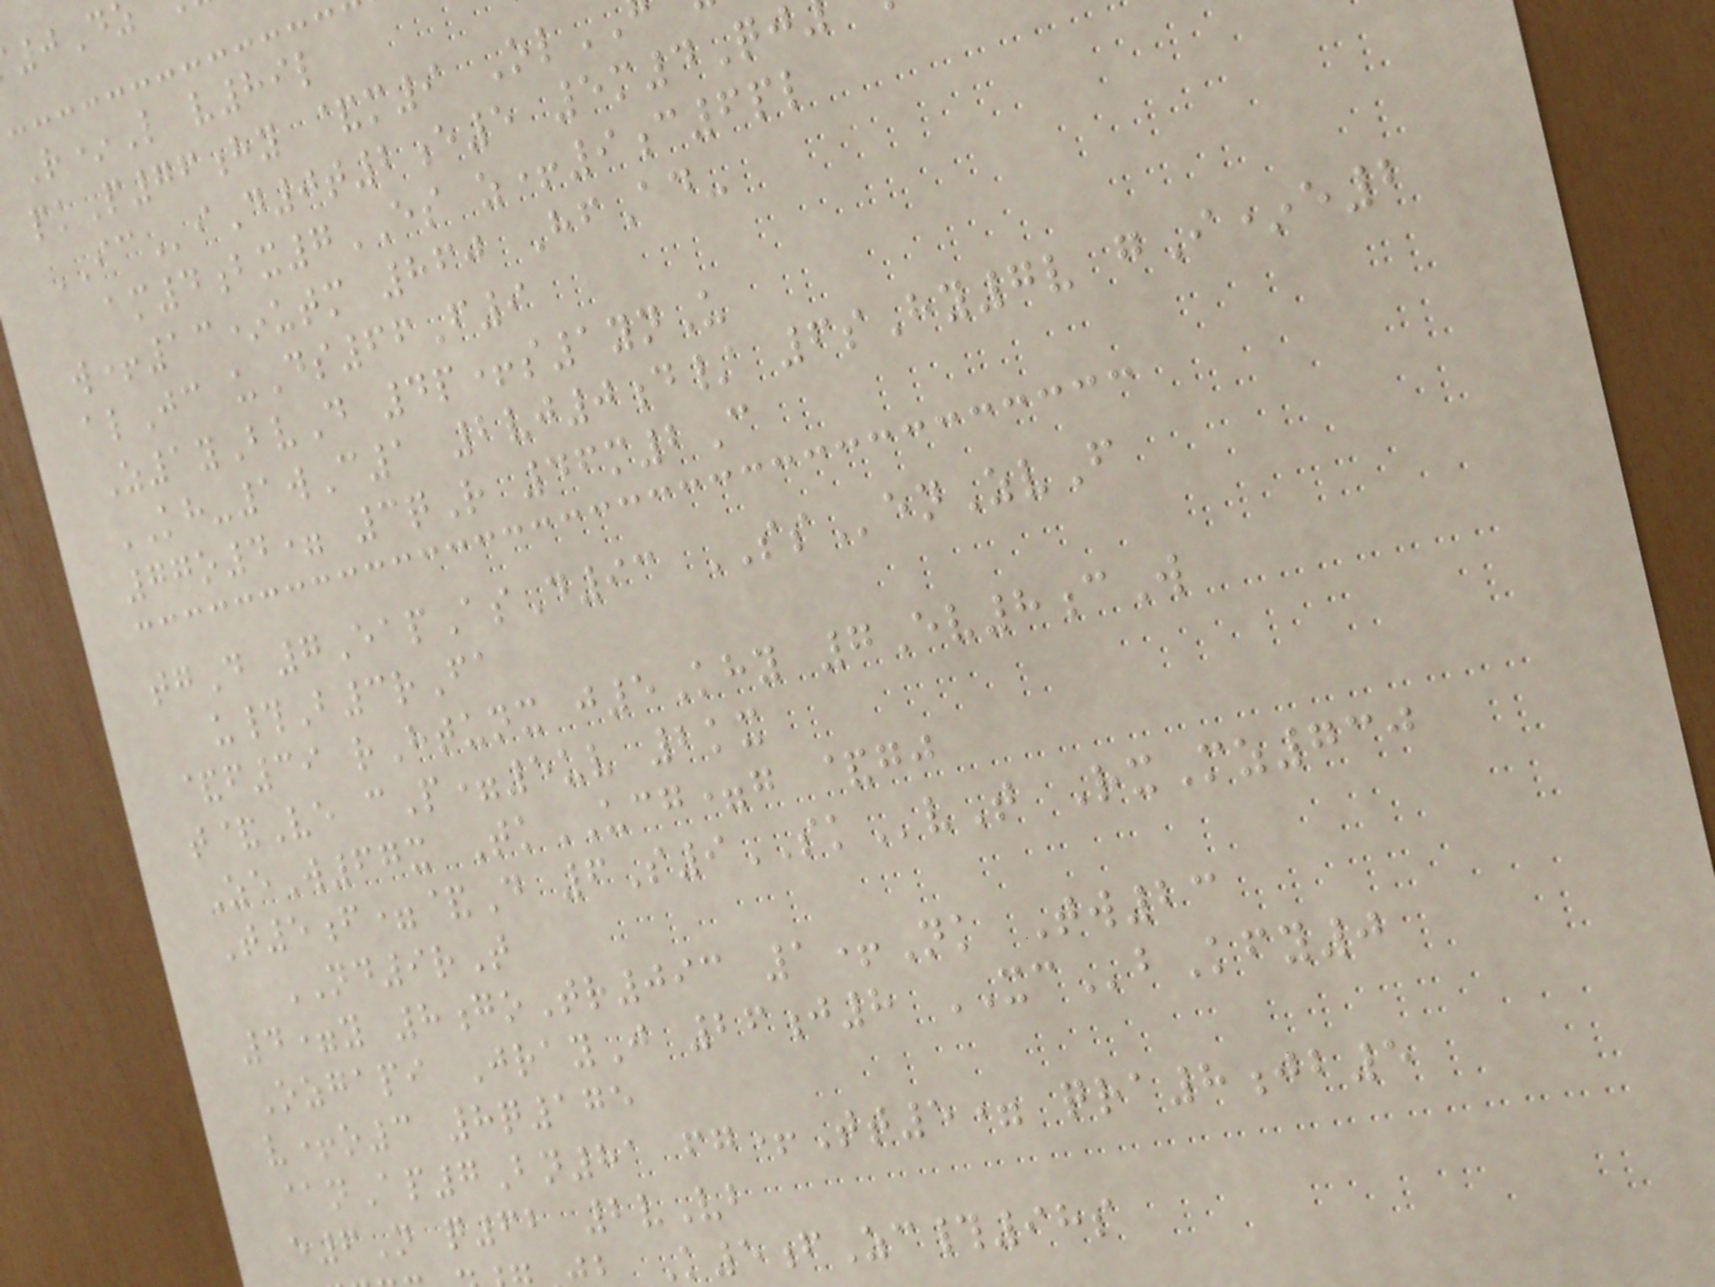R*L v89l
pkP76hy &m9 Ol
ICiD0t2e5 5m4Qj
am4bx7ES z+9c6pl
w+13*utm 860 HfAd-
alJc uDs66F9
Z1yBvD 4p+s1ynU
KH-1wC1 2vj0d/ 6sHy7v gI*e2
77o4= 3qR 46m2C
tgD 7EapAsD93 SSenZvF
u#B3rFa
&f39 rHtunx j5Khy 7Ev8cW
t&Ve cP=5uv 2kx
ZeW67x TkUCG=g &gj
T5f=&D 6S9SKvT RxMz730
ND9rT
4=y 8goTr093 1+Nk Tw23
Ozgapi JrayJ 26j8 XCbKfy0
v+o3 8q175
@nAp7Bn81 fg+Tt5= qra8jb5
e6N q62 2vVb
K5fZc#98s
